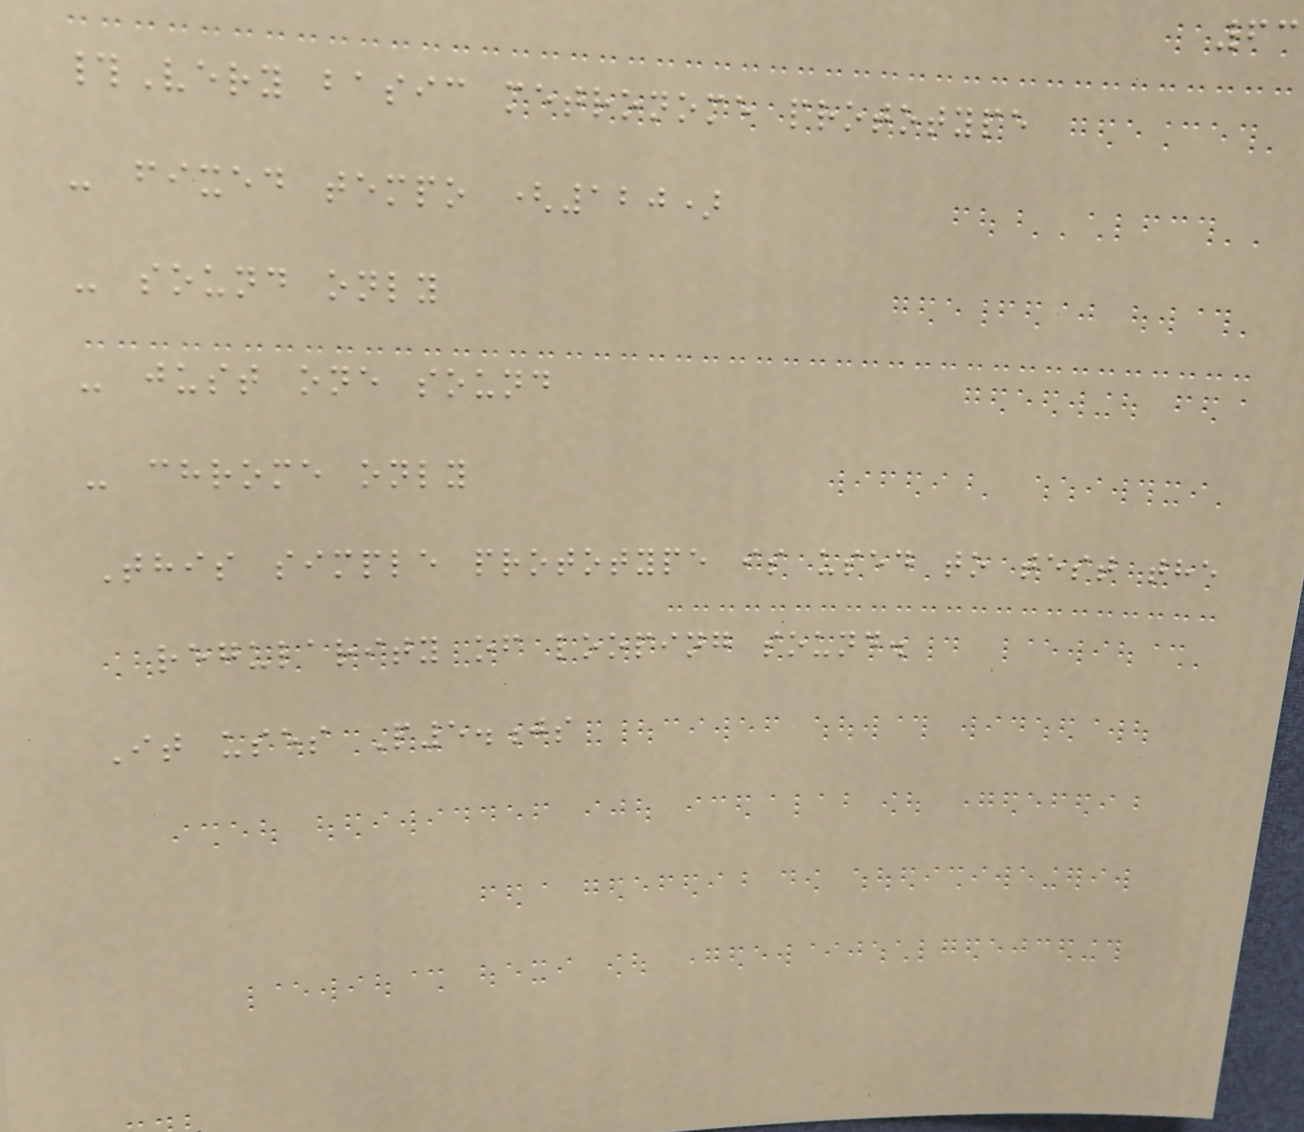63
#Very basic metronome prototype
- fixed tempo (120)
- sound only
- just one sound
- chrome only
This simple prototype is used to test the
regularity of looping sound.
It uses P5.js
